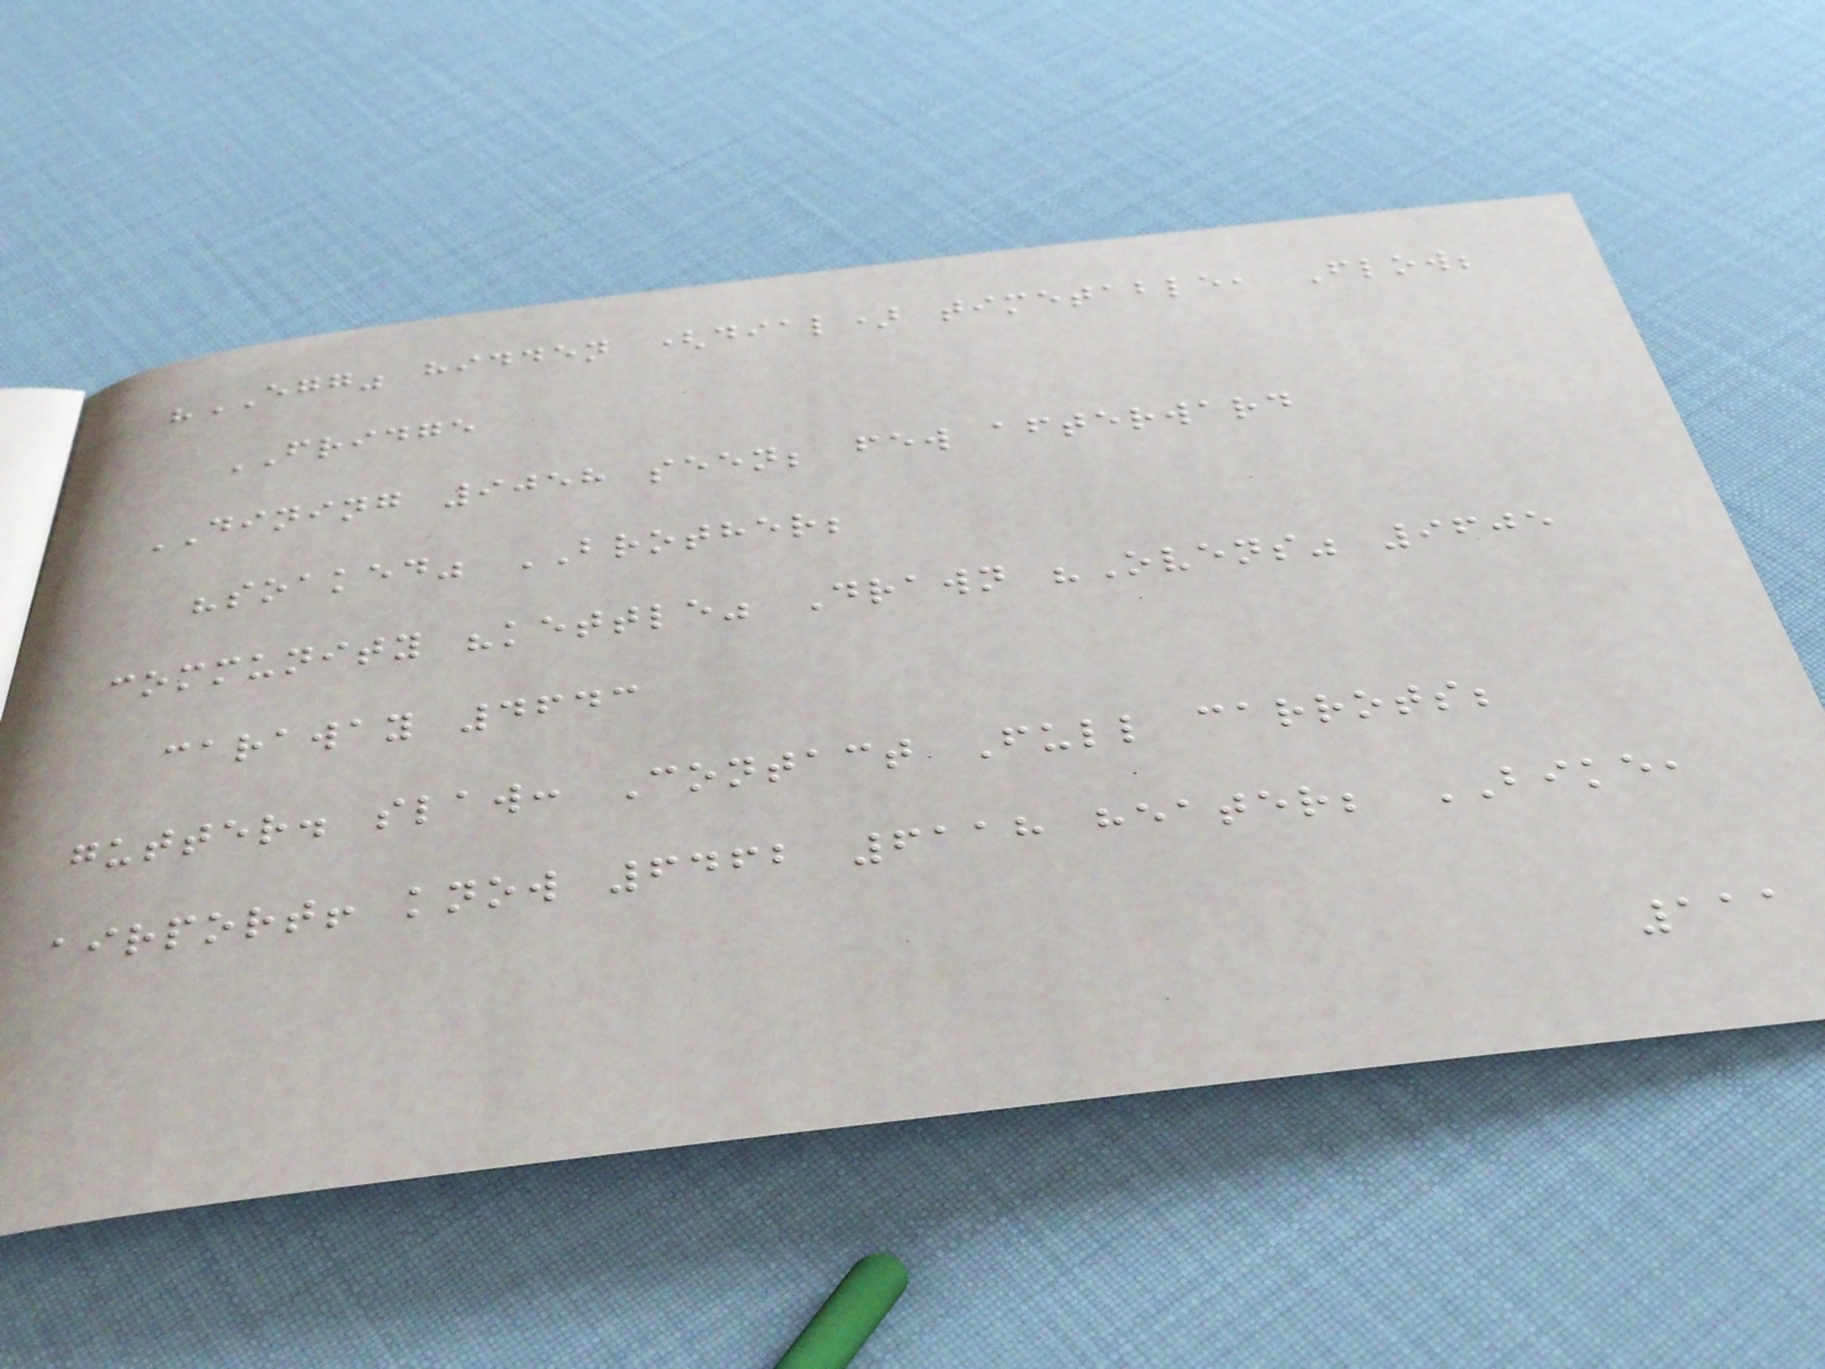"EGG" hidden (dial) timetable, Flow;
FRIDGE
DINING 9058 seen; few afterward
"soaked" BROTHER;
community "kettle" Drawn "Ovens" 9605
caraway 4643
gutter. slaw: Contact Full carrots;
airport! know 6462 6118 heater; BIKE,
111
